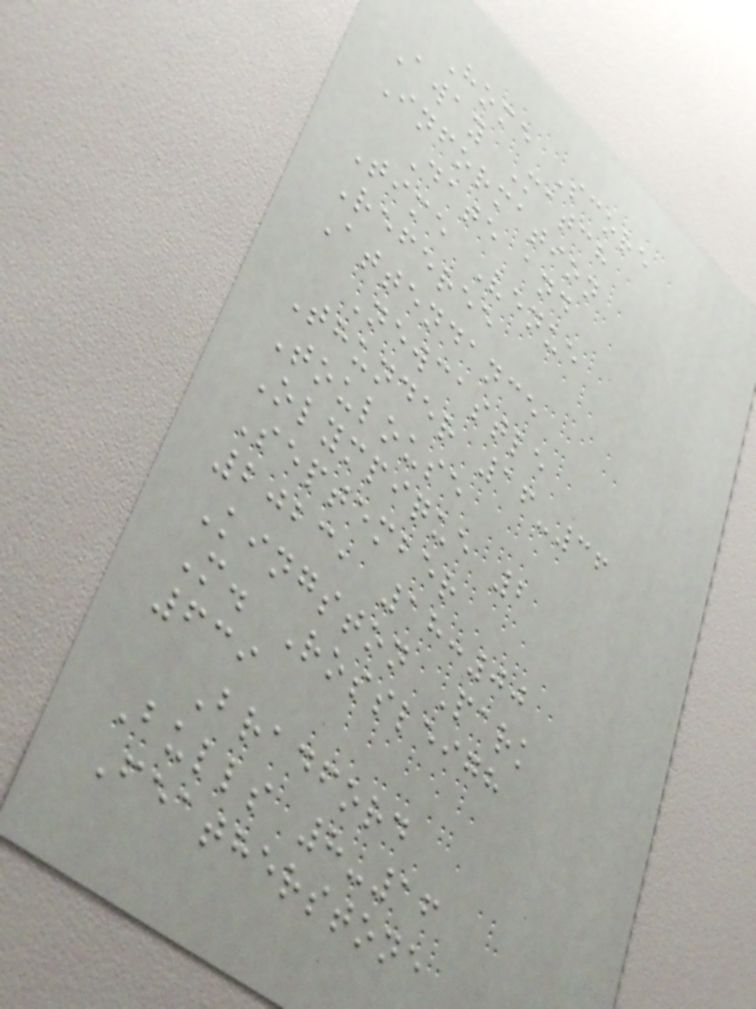Home Score
Away Match
Information
Date and
Time Venue
Referee
Attendance
Newcastle
Thunder 16-36
Toulouse
Olympique 2
September
2023, 18:00
Kingston Park
M. Rossleigh
639
Bradford
Bulls 8-16
Featherstone
